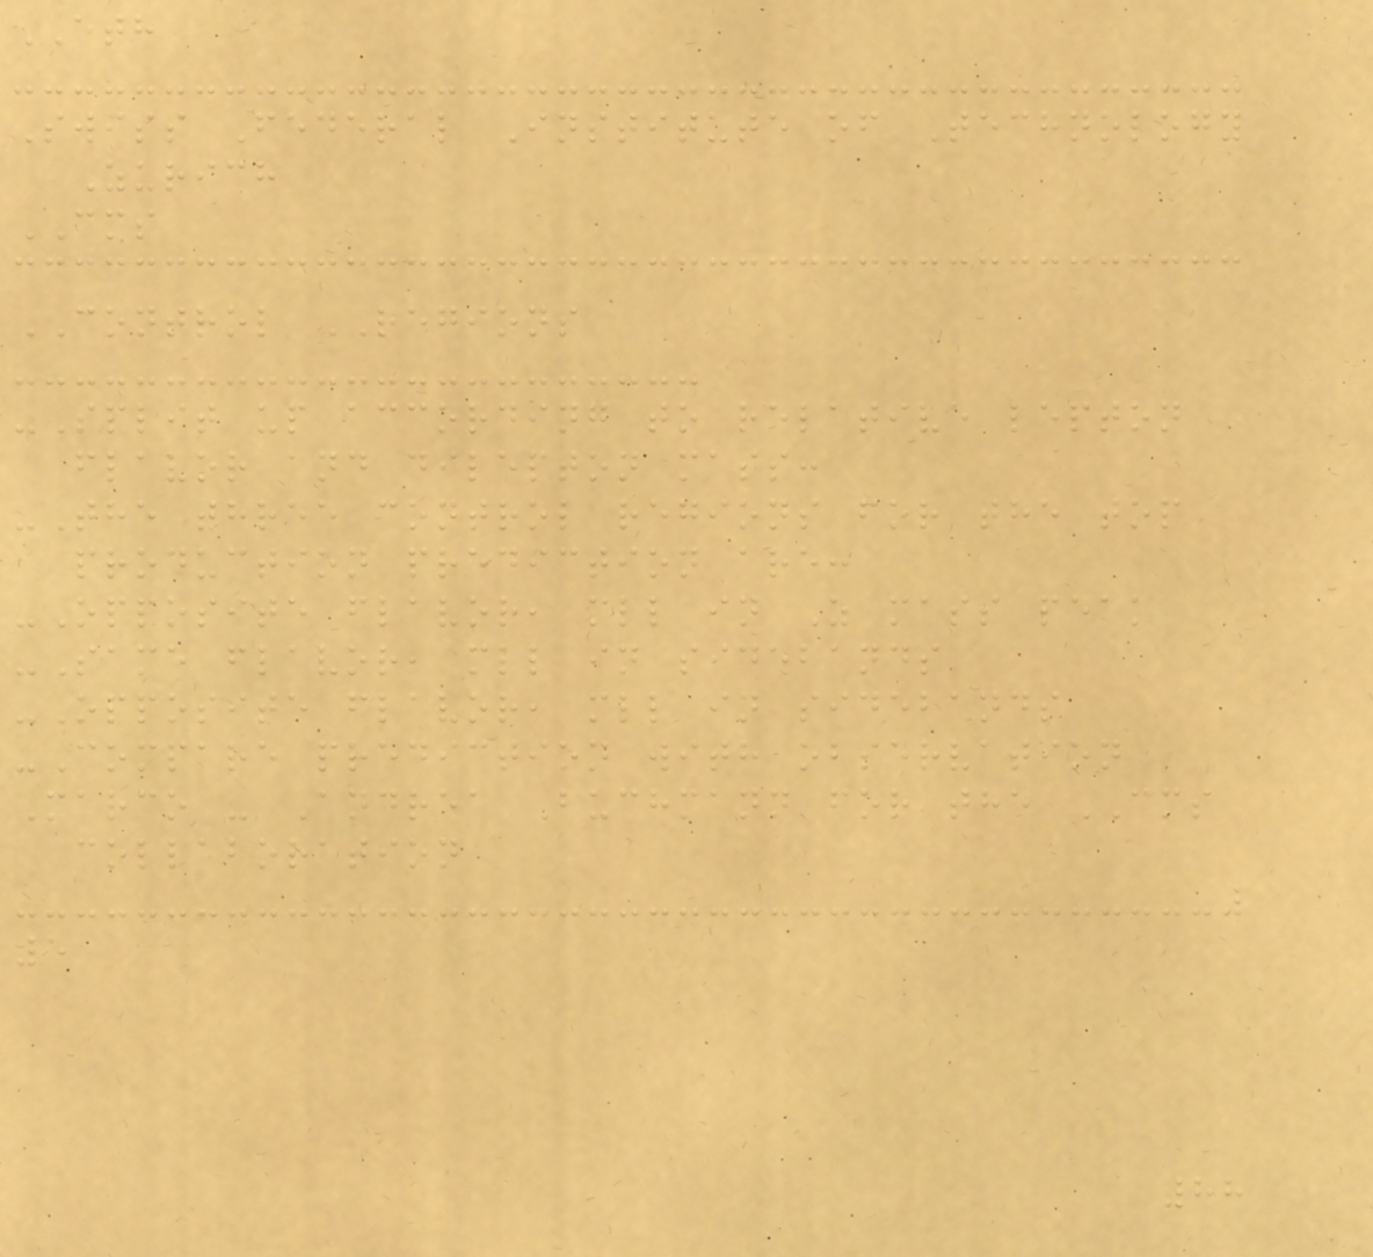ETH
Swiss Federal Institute of Technology
Zurich
CMS
CONTROL REGIONS
-Split up according to relative lepton
flavor and dilepton mass:
-The three control regions for the top
production prediction are:
-Opposite flavor, mll in Z mass peak
-Same flavor, mll in sidebands
-Opposite flavor, mll in sidebands
-Compare prediction with observation
Marco - Andrea Buchmann for the CMS
collaboration
5
88
